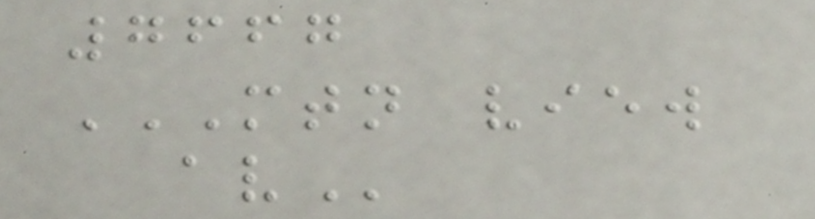7667
MTN VIEW
AV
